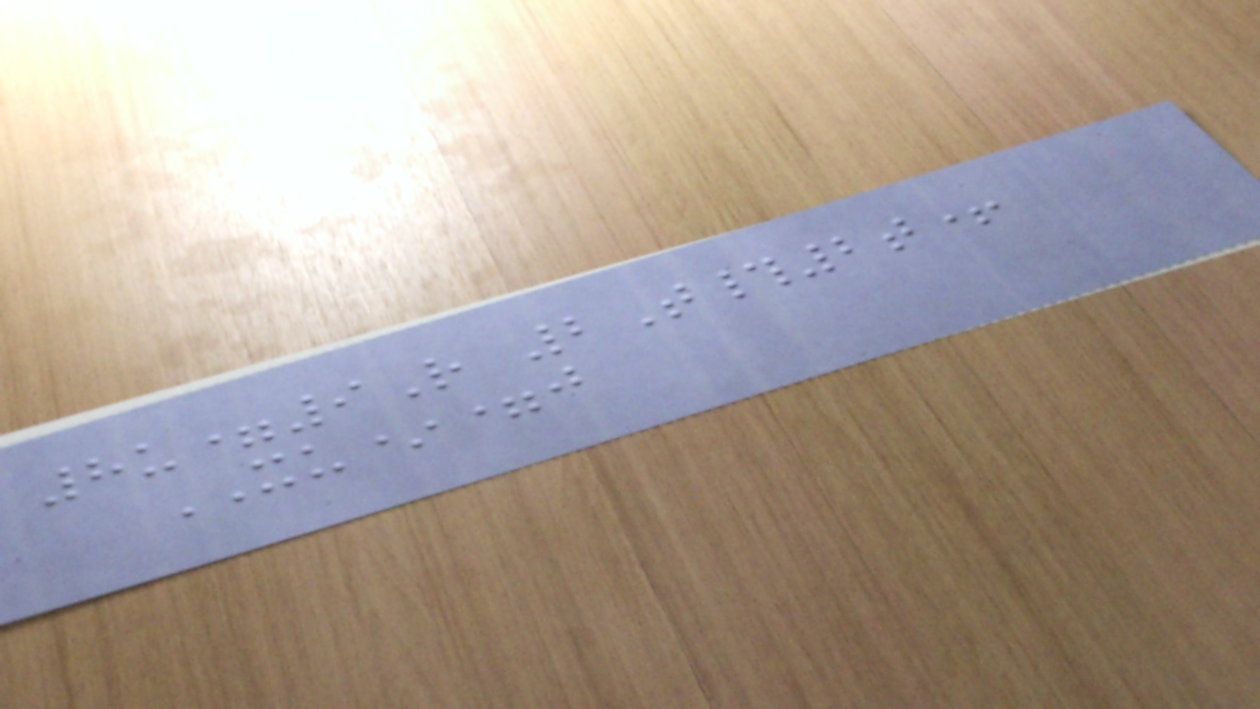8u=9R 2T#2t+
XU*=j
